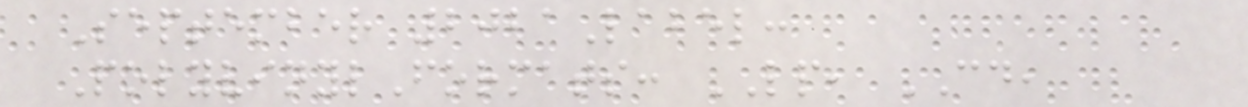September 2021Label:
PolyvinylFormats: LP, CD,
